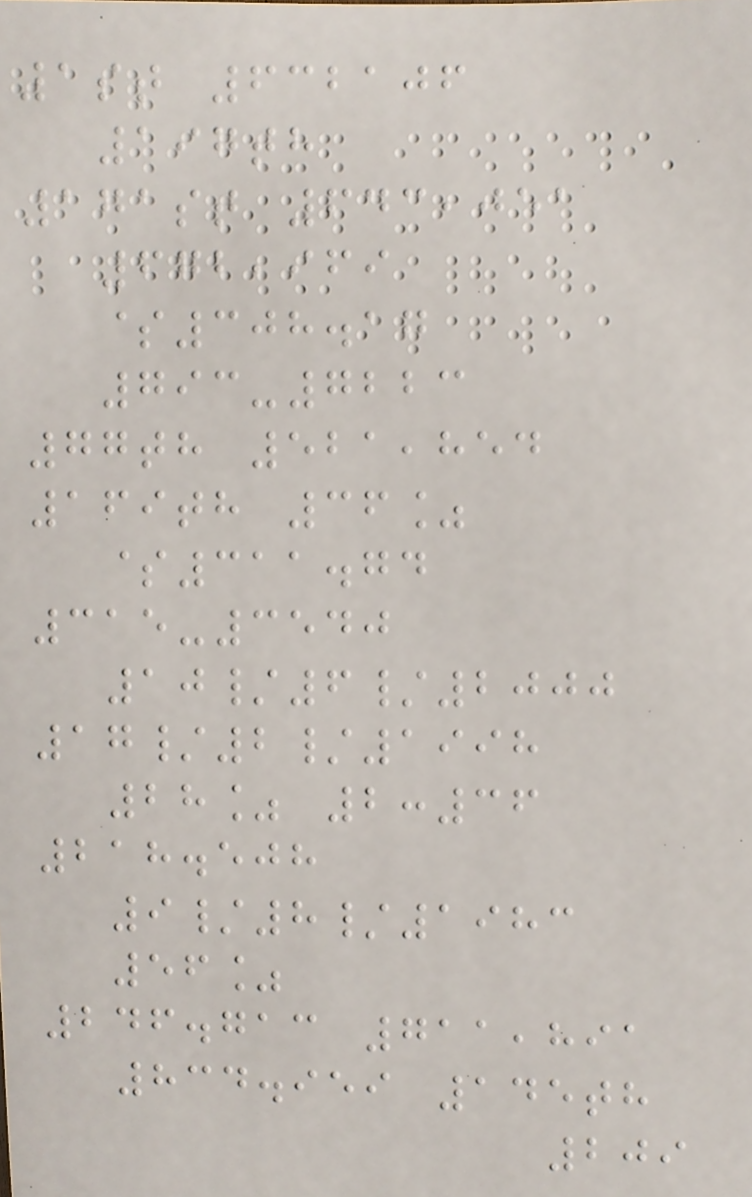1st 632106
197th
171st 643,051
672,969
$308.17
793-7223
77th 521,854
169th 36%
$311.74
315-3540
10/6/2000
17/2/1998
28% 2:36
218.508
9/8/1983
56%
246.713 711,891
834.959 145th
209
